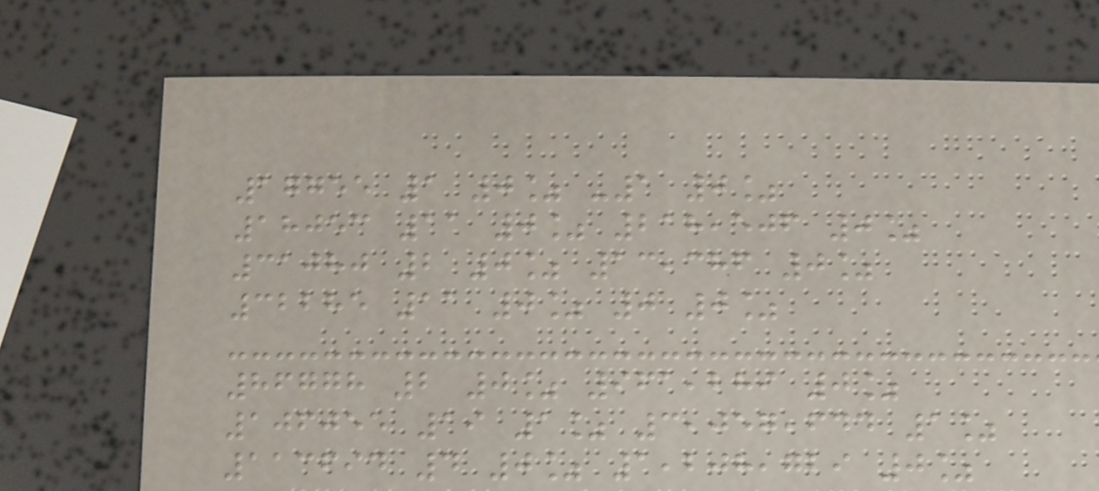17755 1 0% -1 0%
18053 11 0% 218,506 0%
31080 2 0% 13,386 0%
32285 11 0% 0 0%
86778 2 0% 961,289 0%
106055 19 1% 3,057,644 1%
113694 4 0% 1,208,729 0%
